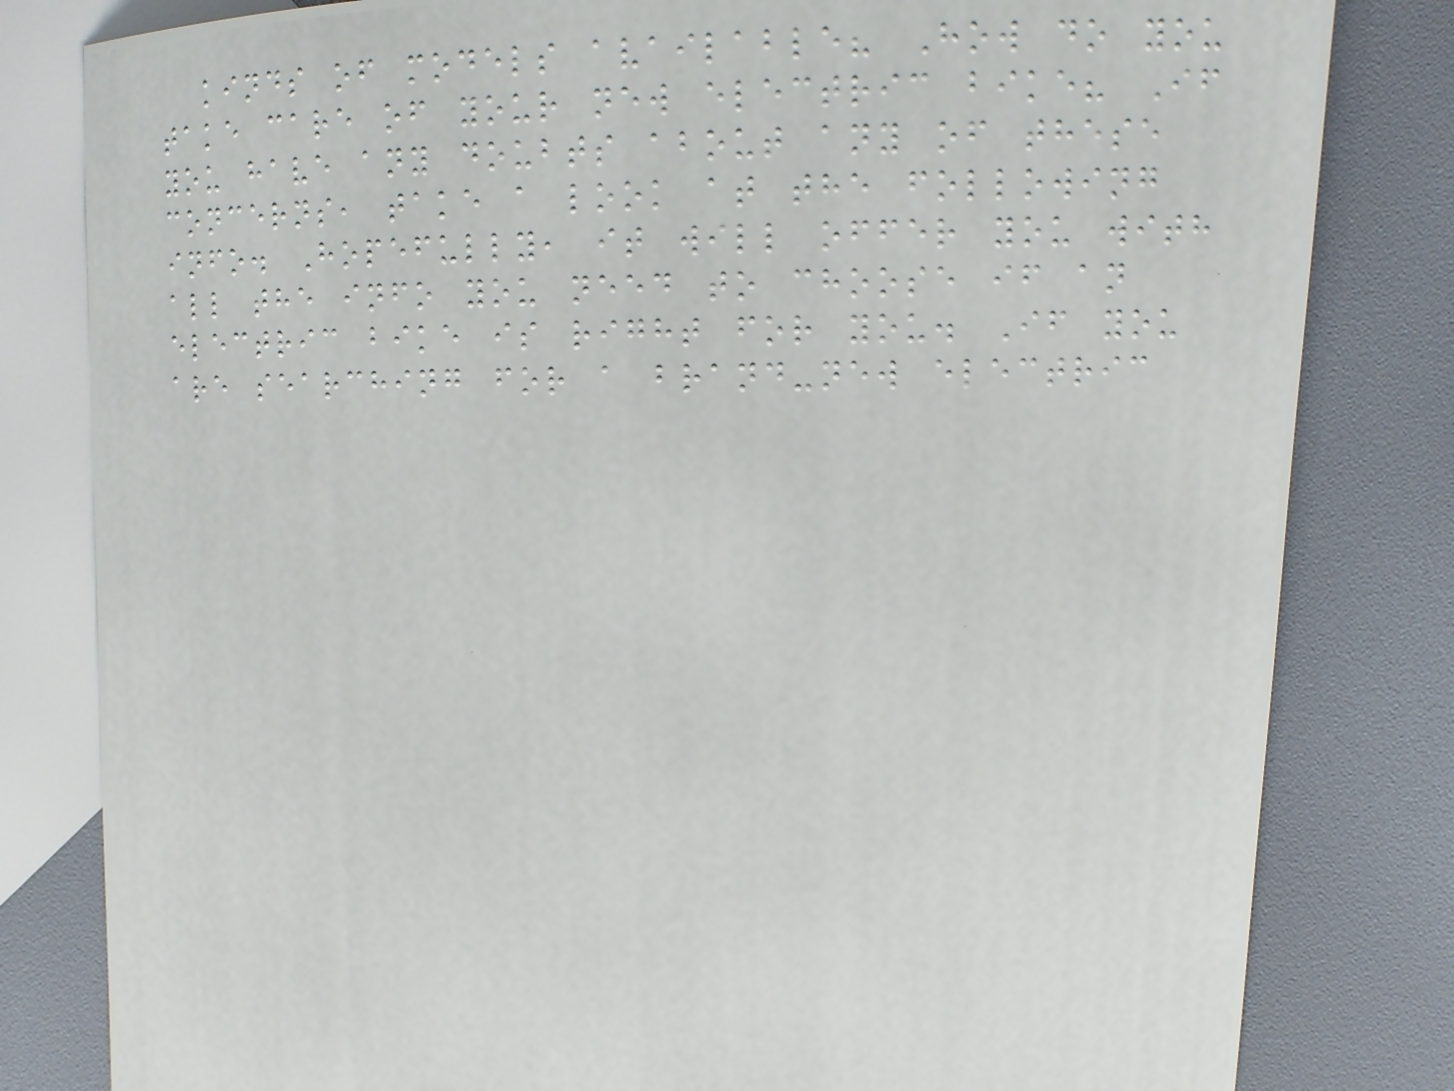kinds of models available? How do you
take care of your new electric bike? If
you have any doubts about any of these
concerns, take a look at the following
info. Hopefully, it will offer you with
all the info you need to choose if an
electric bike is right for you. If you
are searching for a brand-new electric
